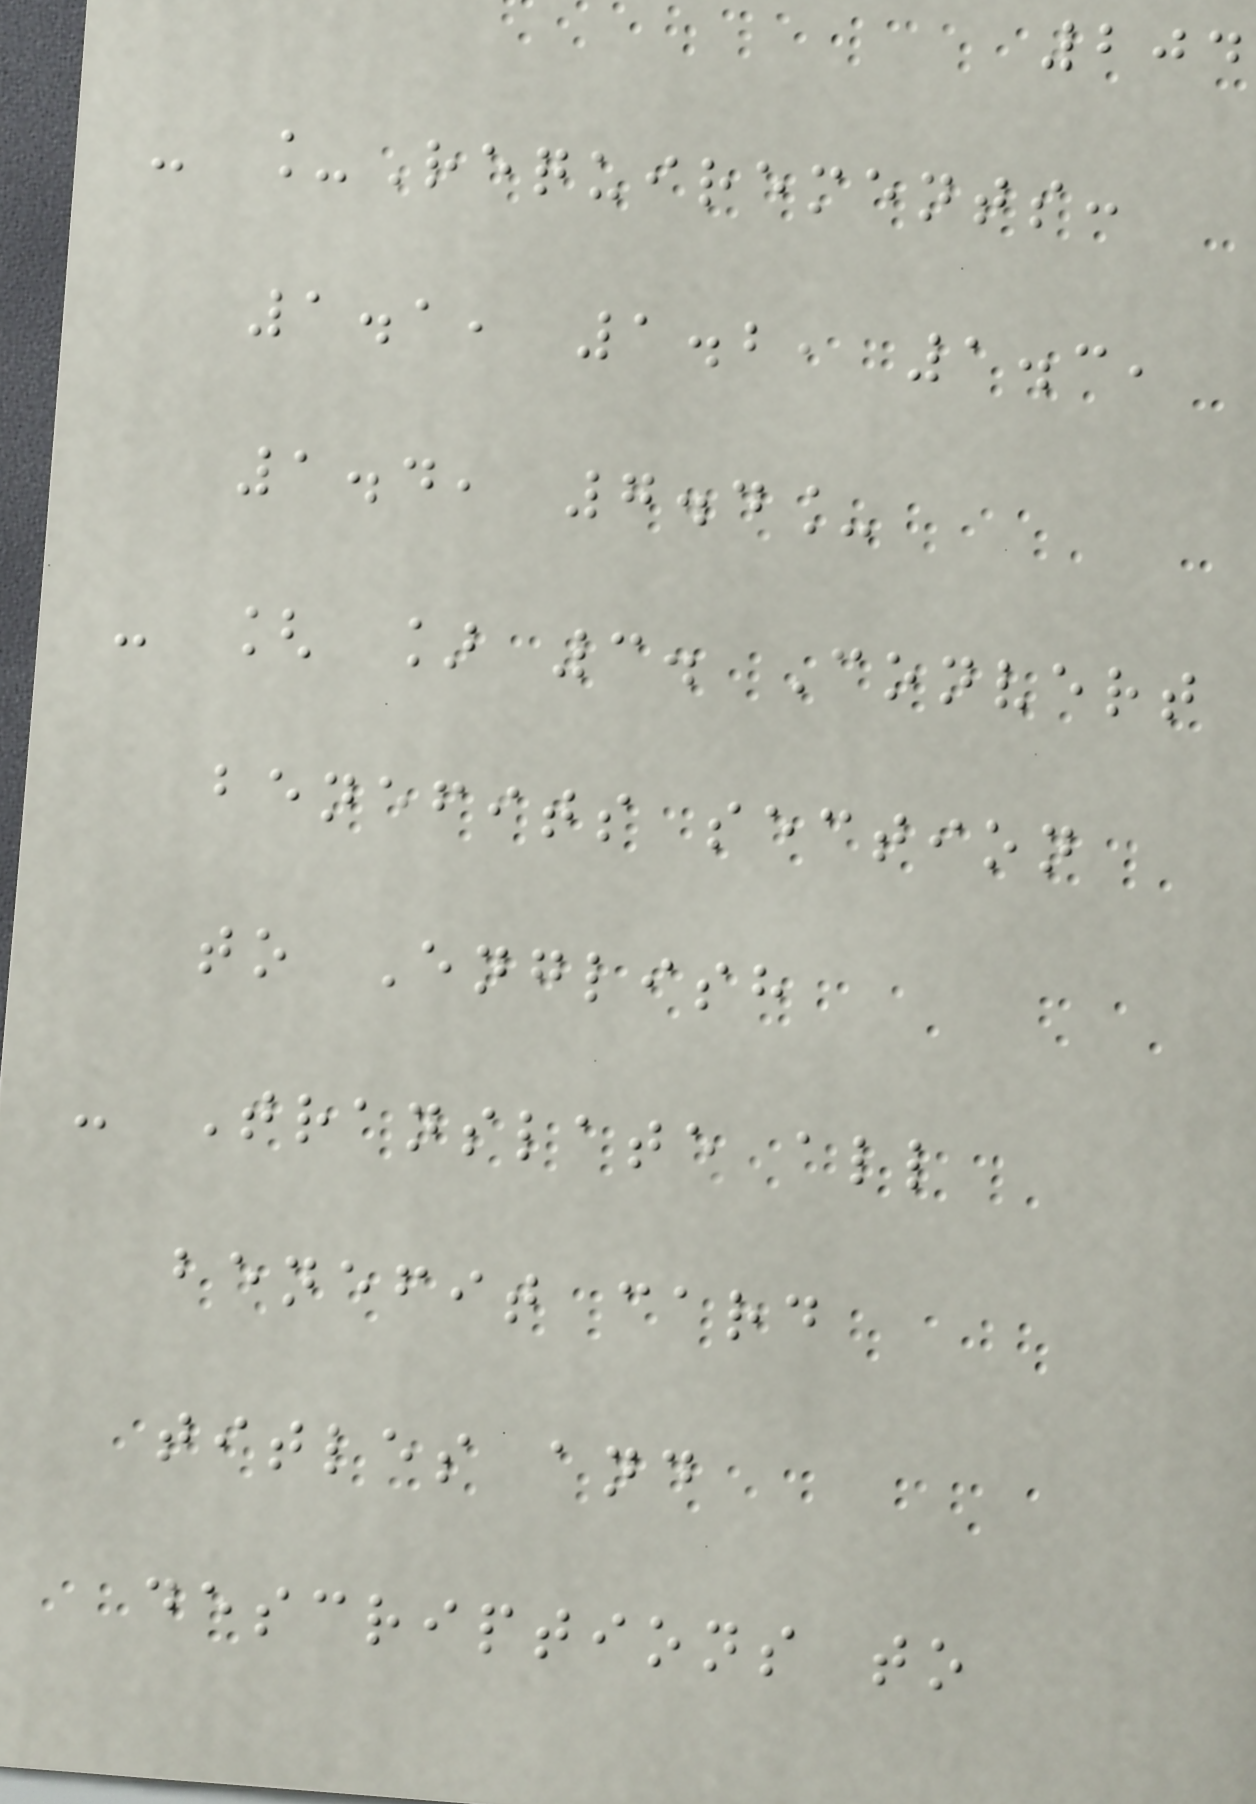204
- _Requirements:
1.1, 1.2, 1.3,
1.4, 7.4_
- [ ] 3. Convert
benefits section
to English
- Translate all
benefit card
titles and
descriptions to
